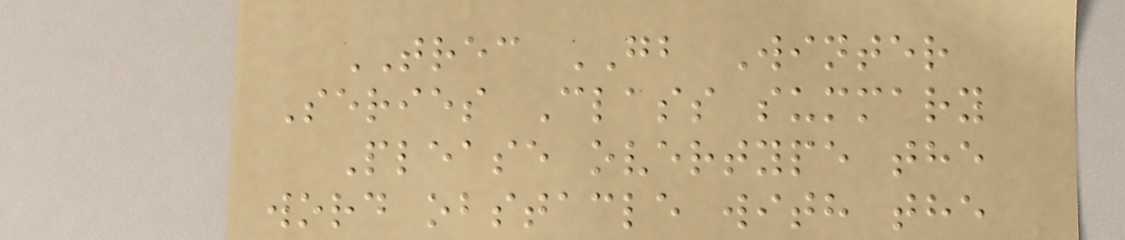TREC GB Winter
Series Class summary
Please overtype the
word obstacle with the
